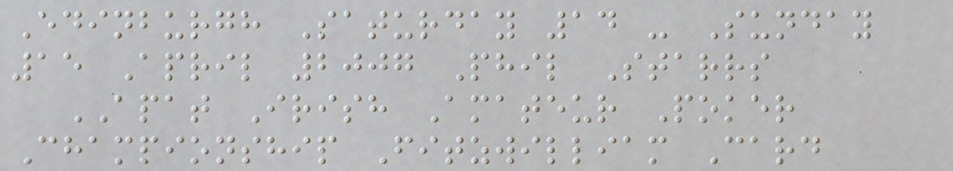Edinburgh Saturday 14 - Sunday
15 April 2007 Phil Starrs
APAT Irish Amateur Poker
Championship Fitzwilliam Card
